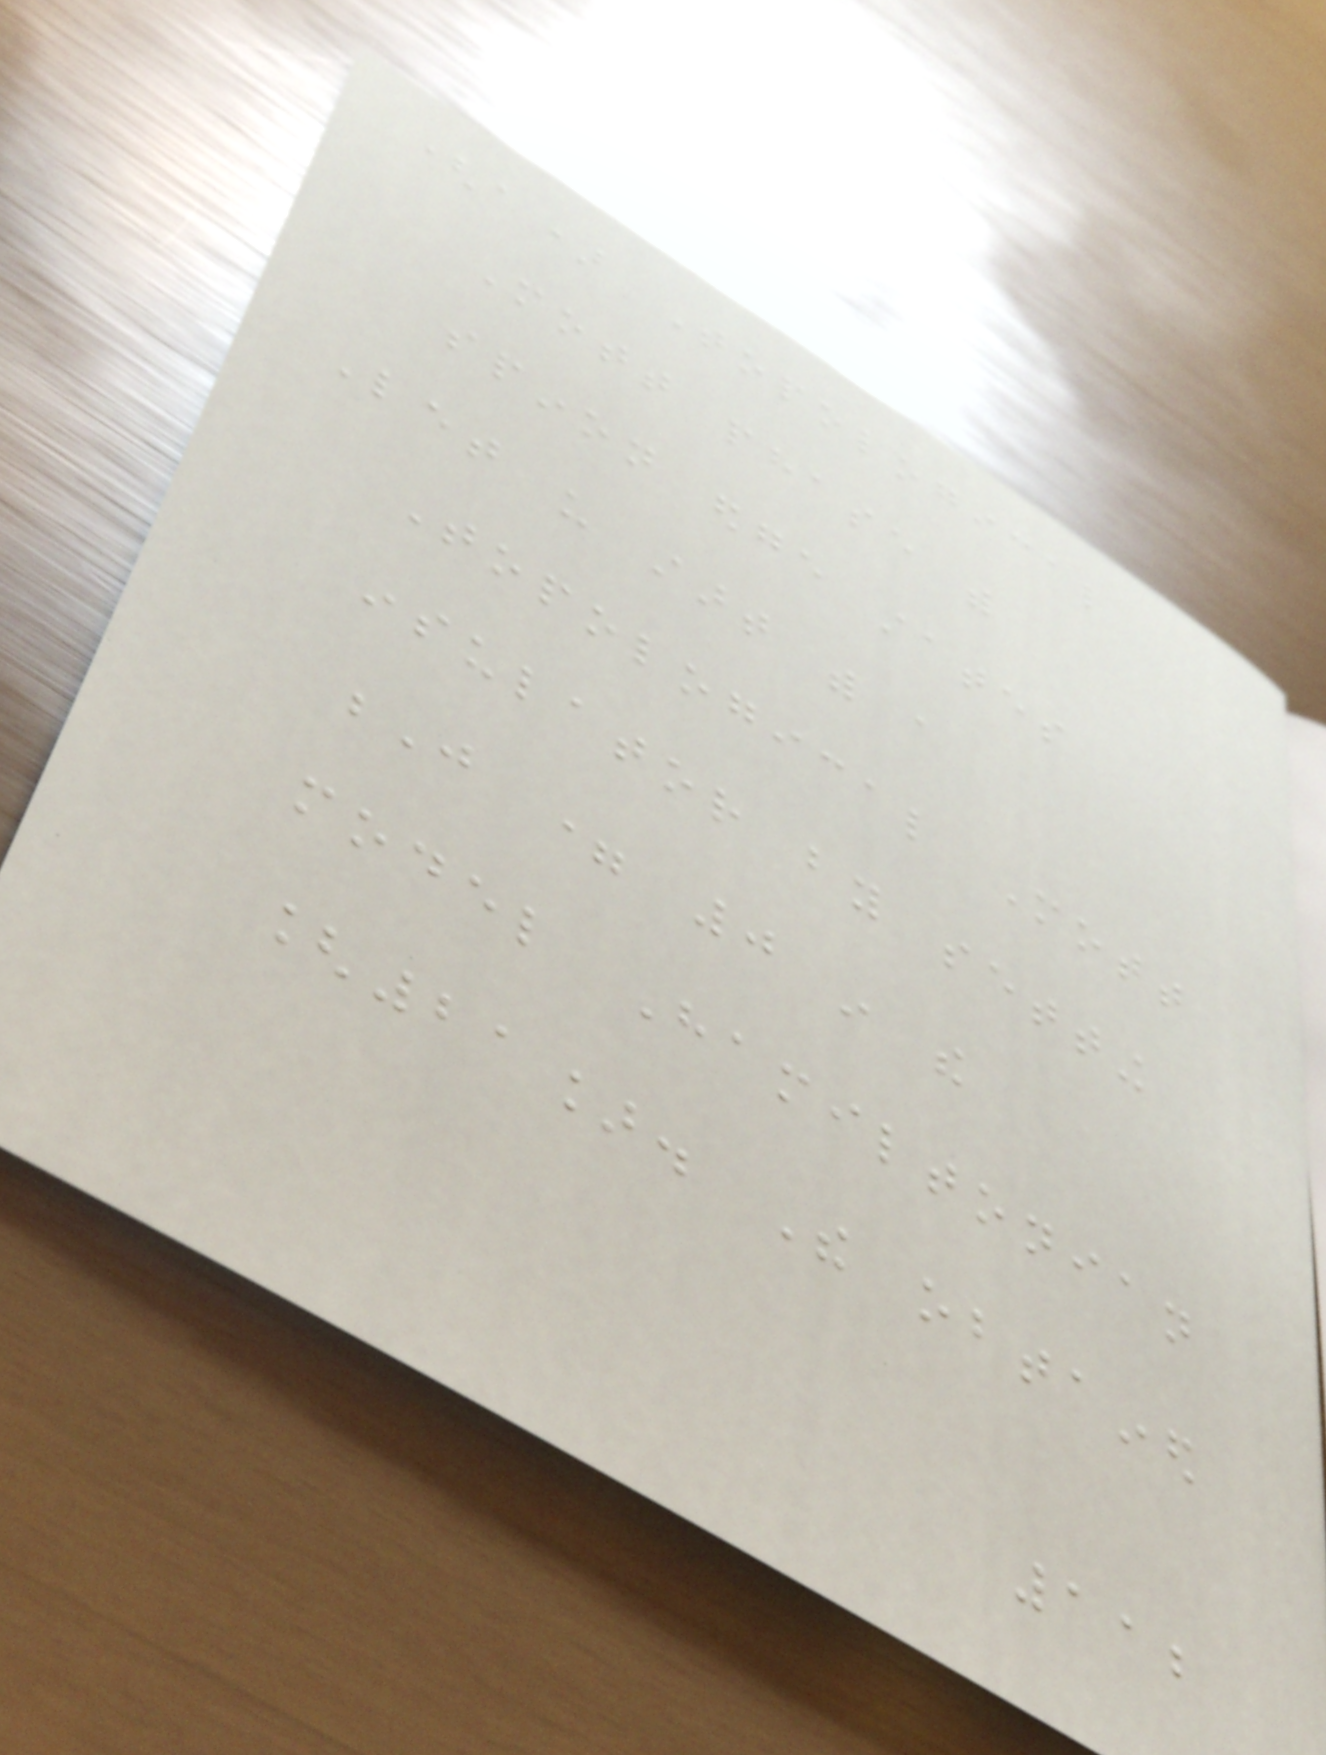(a) Topological
Mott phase with
spinon edge states
Let us start with a
Topological Mott
insulator by setting
J = 0 in the
model Hamiltonian
[21]. The obtained
112
